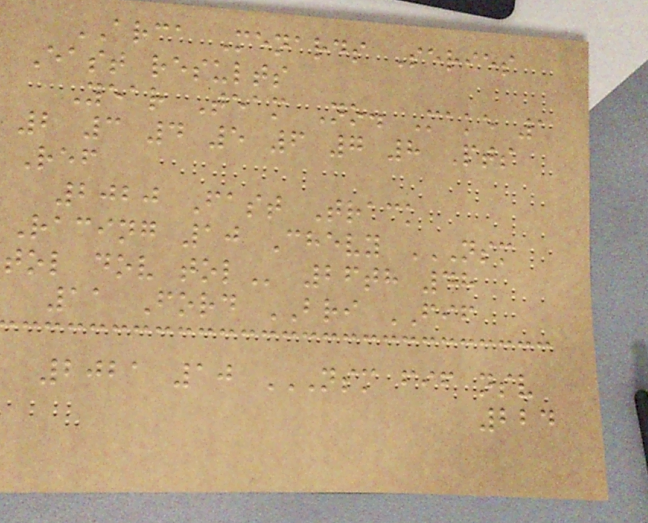ARCA Menards Series
East results
Year Team No. Make 1
2 3 4 5 6 7 8 Pts
Ref
2020 Fast Track
Racing 10 Chevy NSM
TOL DOV TOL 26th 48
11 Ford BRI FIF
2021 10 NSM FIF NSV
224
